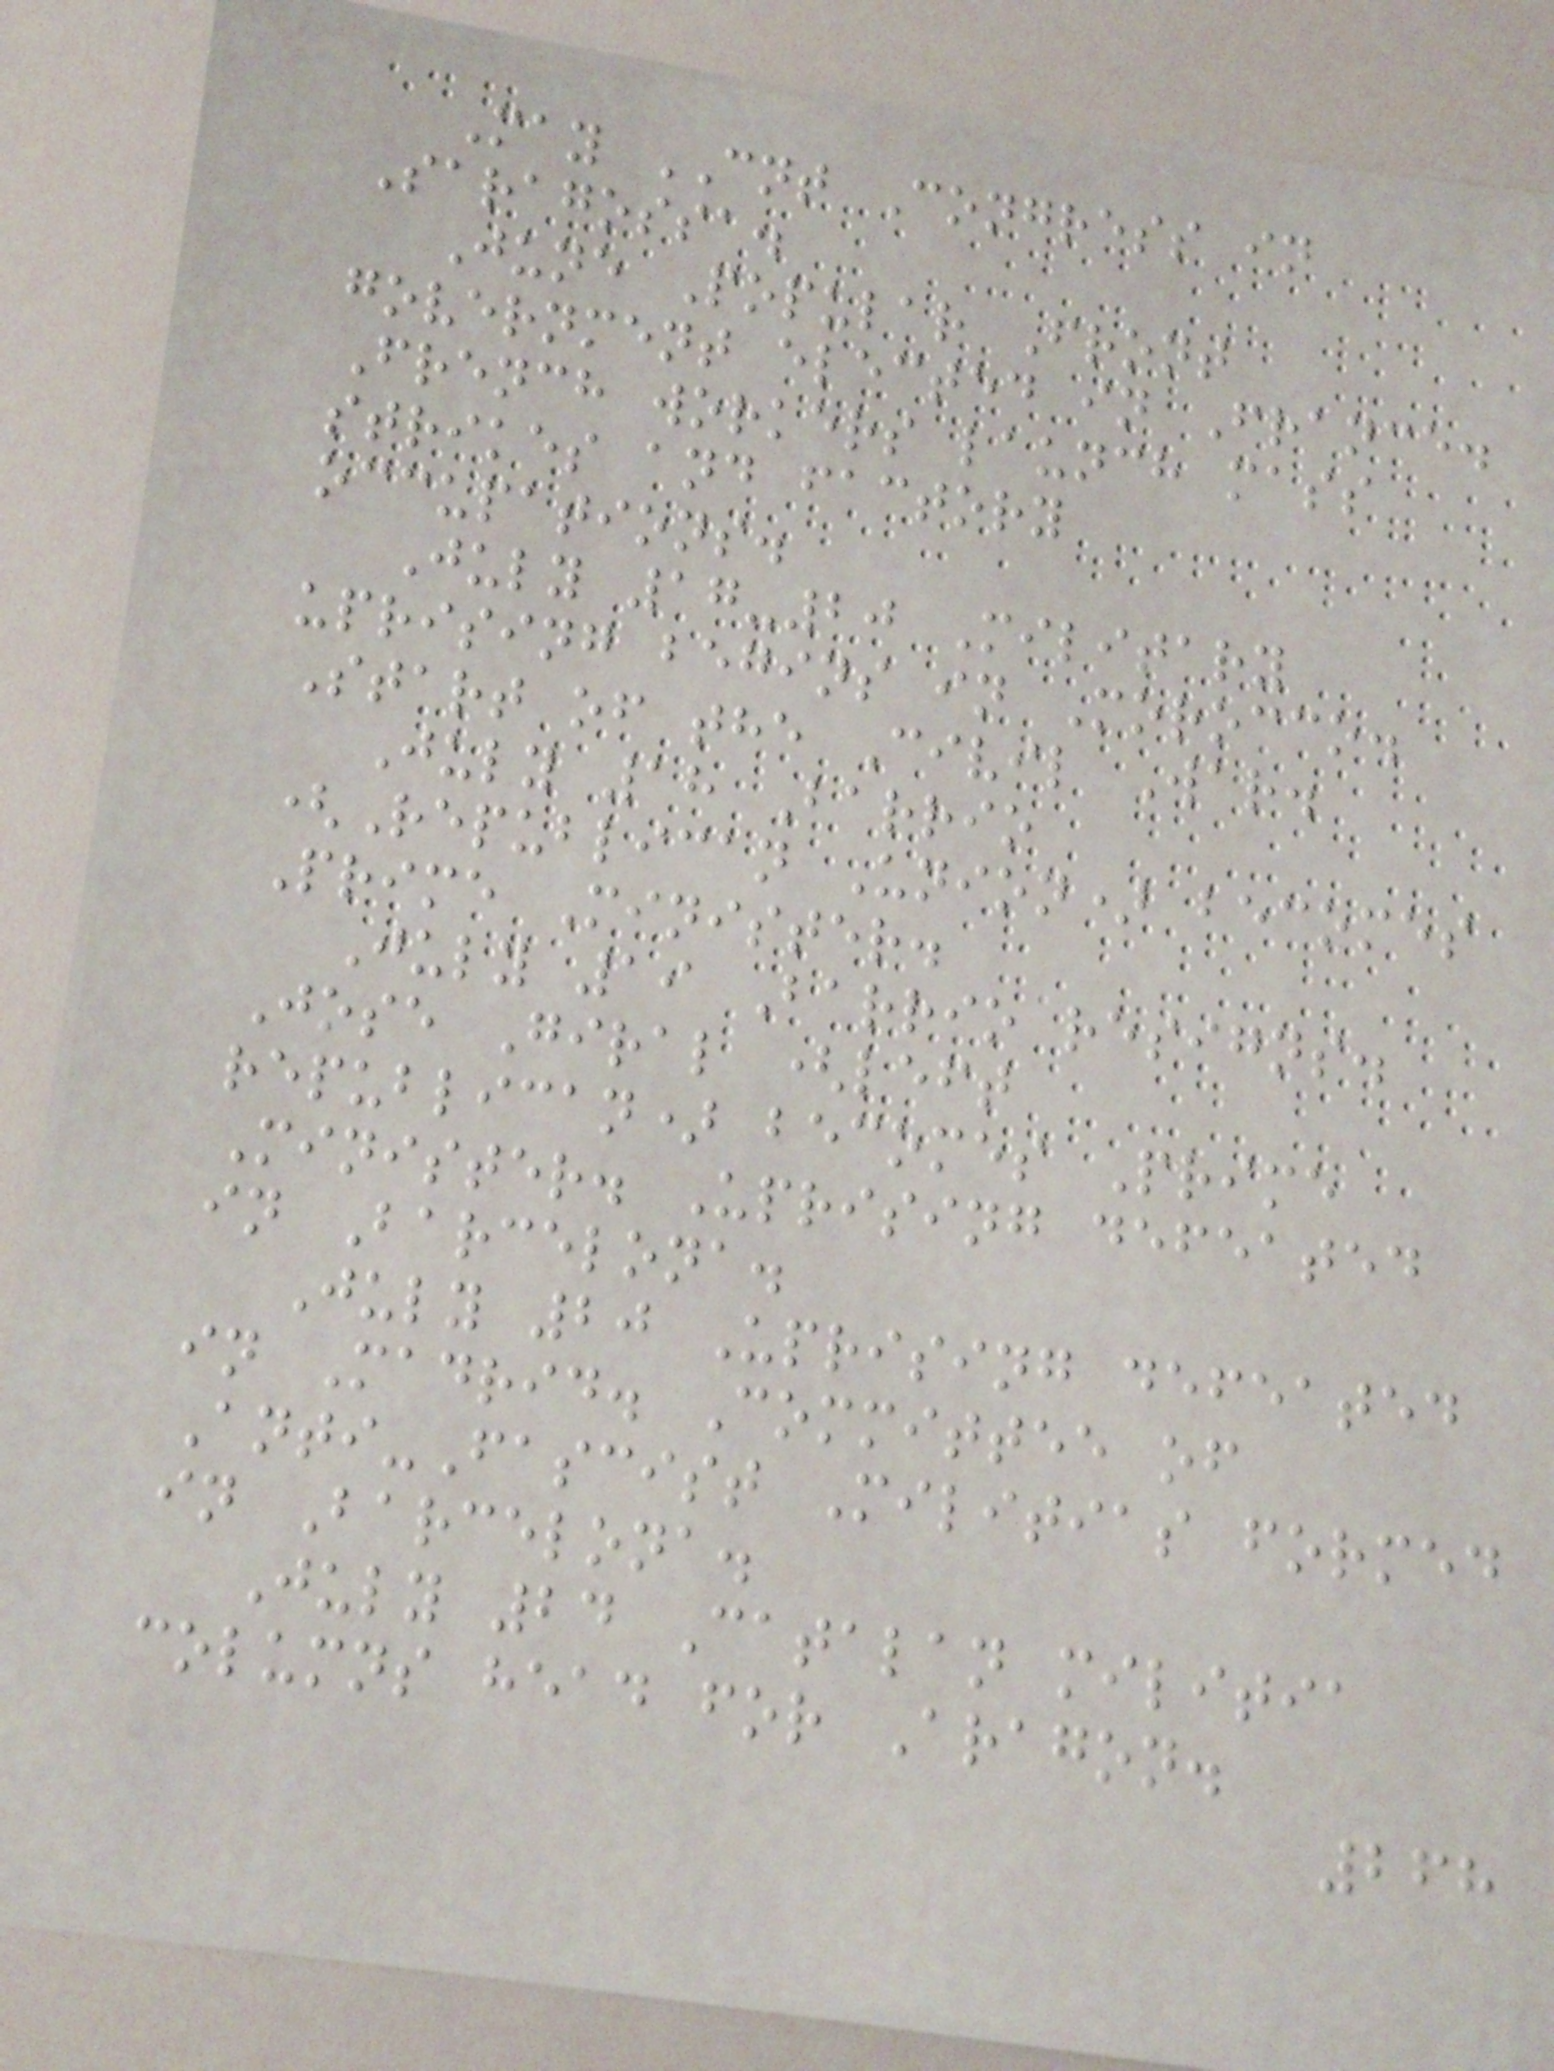May CNT Congress in
Saragossa.
June Popular Front
government elected in France.
French workers launch mass
strikes and factory
occupations.
July 17-20 Military
uprising begins in Morocco.
Start of the Civil War.
July 18 Barrio
(Republican Union) becomes
Prime Minister.
July 19 Barrio resigns.
Jose Giral (left
republican) becomes Prime
Minister. Uprising defeated
in Barcelona.
July 20 Uprising defeated
in Madrid. Committee of
Anti-Fascist Militias formed
in Barcelona.
July 24 Catalan militia
columns head for Aragon.
268
